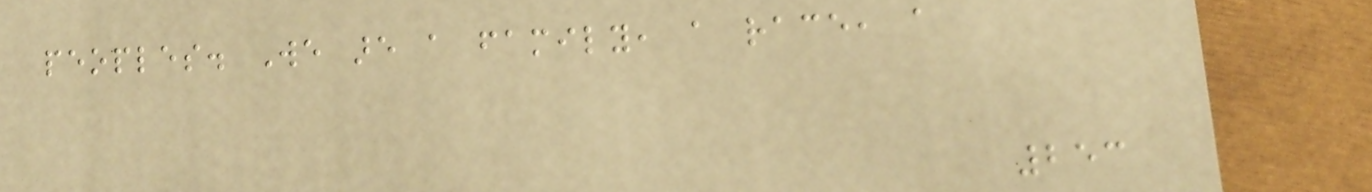peoples. We are a family, a race, a
253
